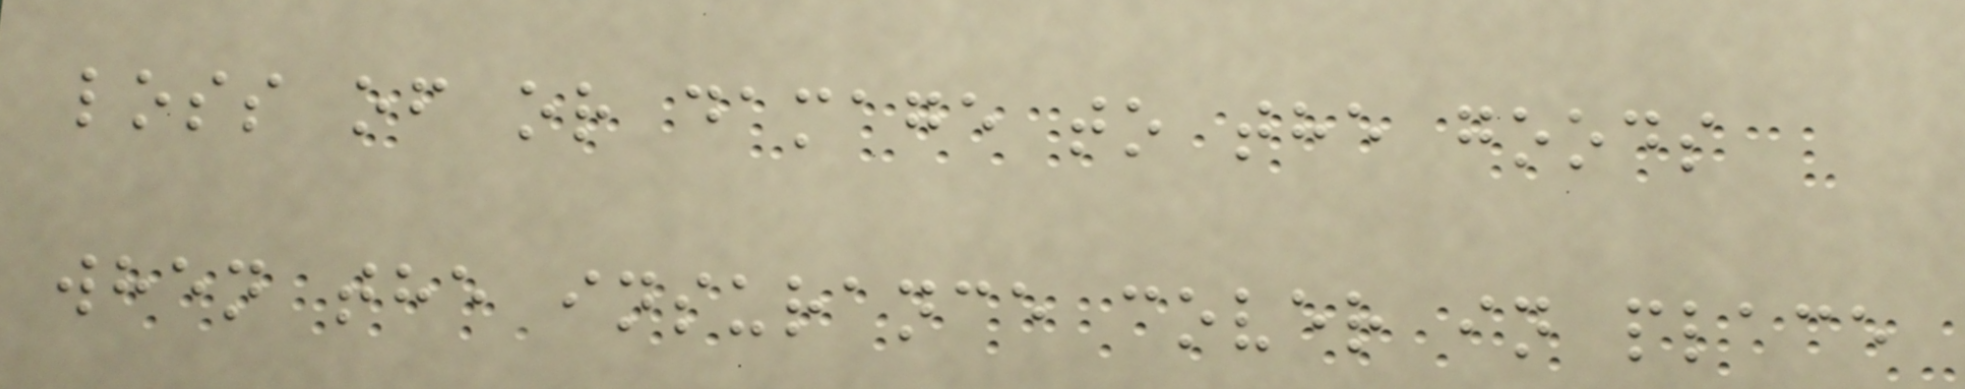loss of or damage to the goods
when the insurance cover in place
